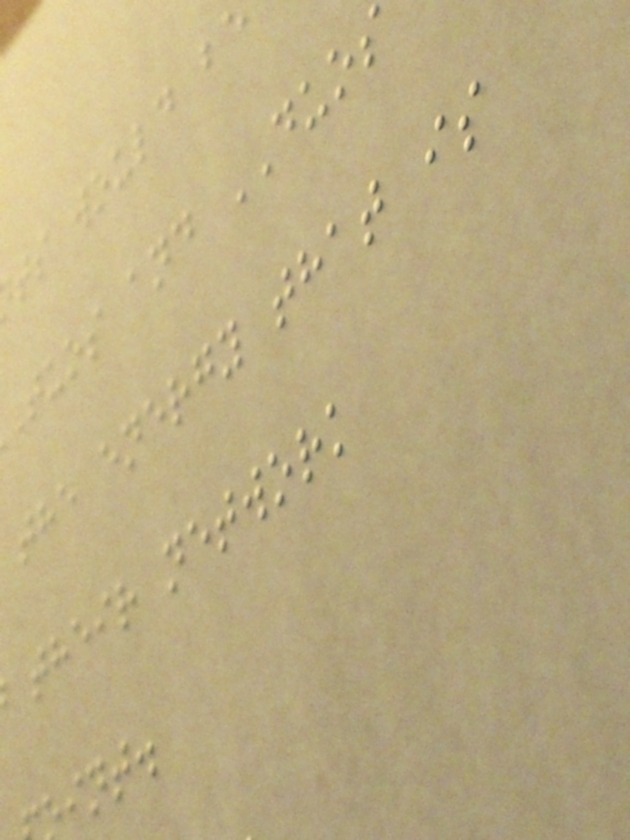ts would be
tuos and DUOS
the energy that is
their network
